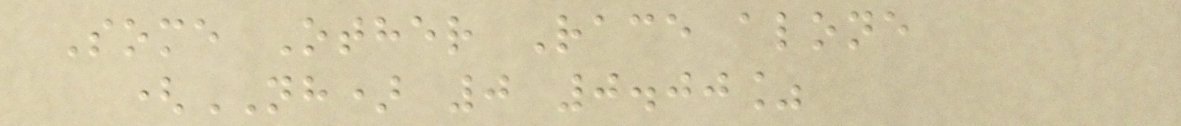Some Other Race alone
(NH) 0 0.00%
